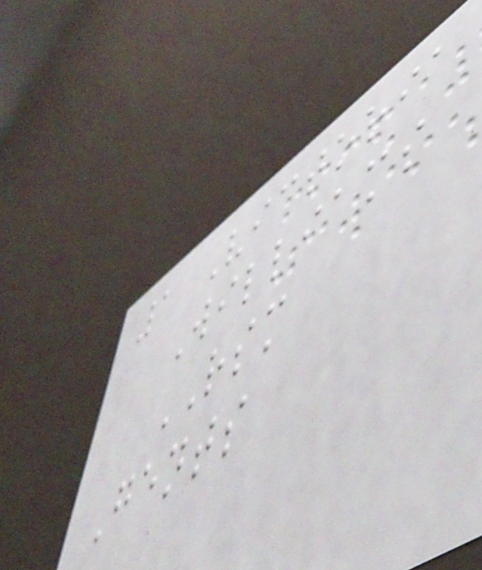1 Victoria
Williams
RSM
Gents
